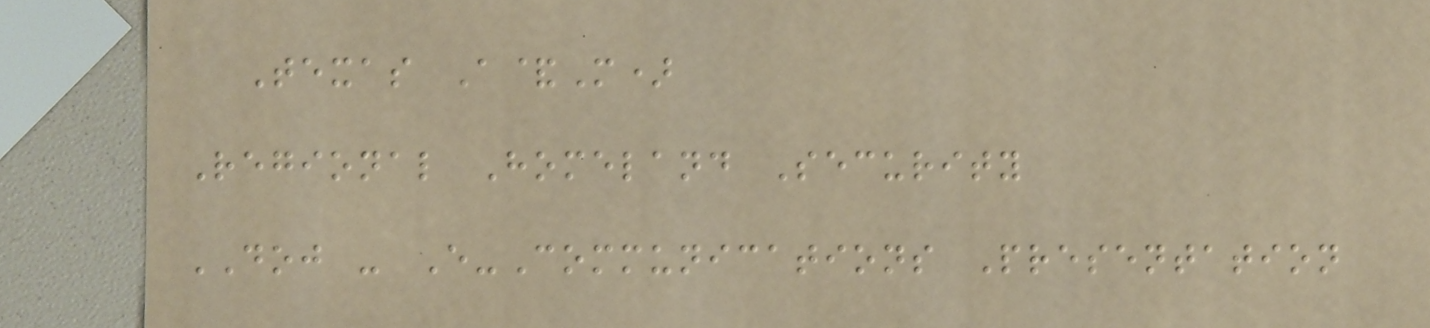Texas A&M)
Regional Homeland Security
DOJ - E-Communications Presentation
